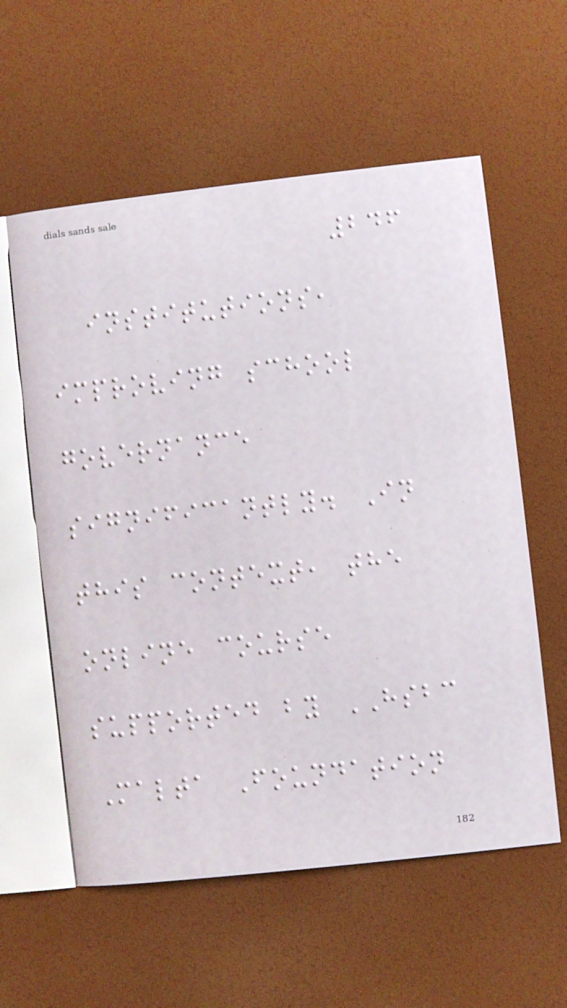246
institutions,
improving school
governance
significantly. In
this context, the
online course
supported by HSBC
Malta Foundation
